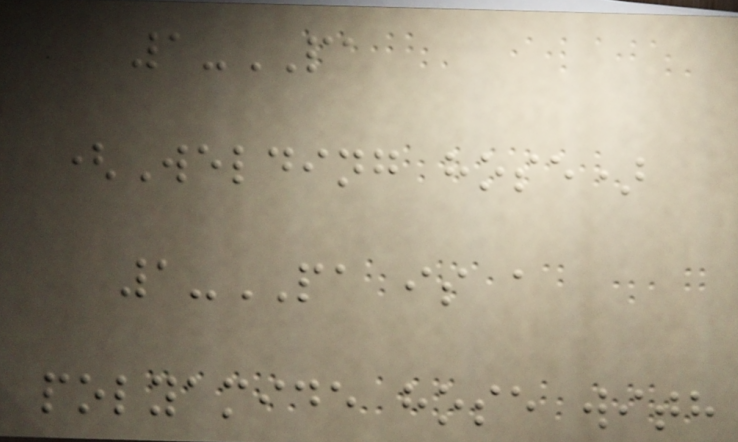1-PA
(Welding hose)
1-PA is a
polyamide hose with
